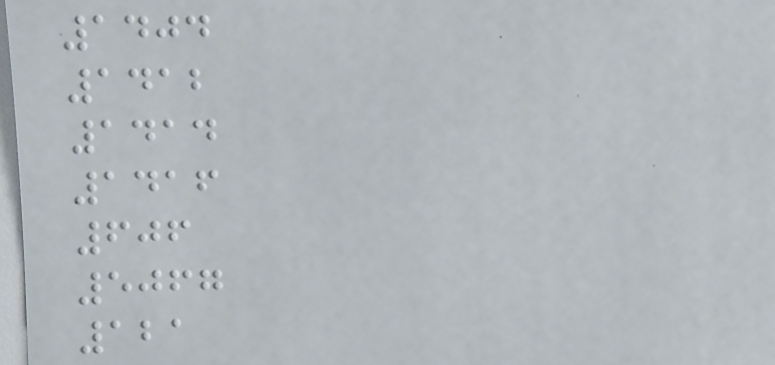1404
1412
1414
1416
606
5067
121
